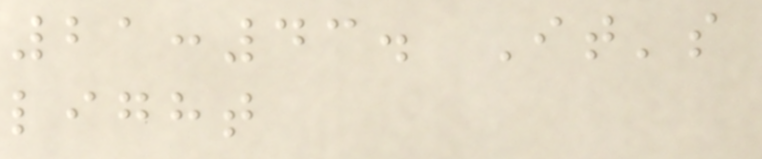21:43. It's
light
